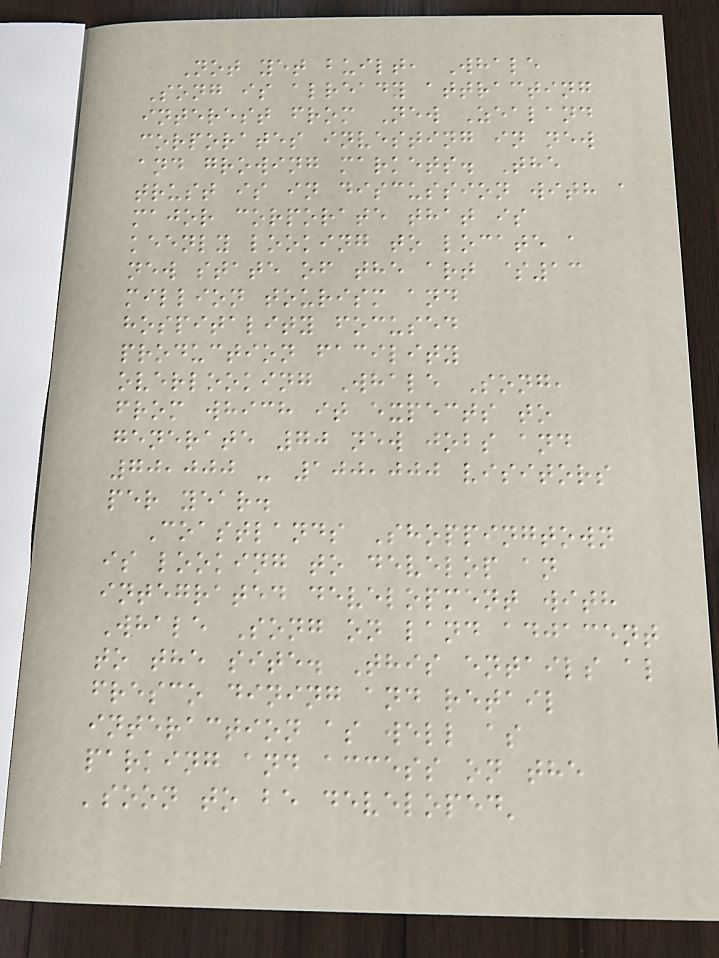Not yet built, Whale
Song is already attracting
interest from New Zealand
corporates investing in new
and growing markets. The
trust is in discussion with a
major corporate that is
keenly looking to locate a
new state of the art $13
million tourism and
hospitality focused
production facility
overlooking Whale Song,
from which it expects to
generate 70 new jobs and
70,000 - 100,000 visitors
per year.
Coastlands Shoppingtown
is looking to develop an
integrated development with
Whale Song on land adjacent
to the site. This entails al
fresco dining and retail
interaction as well as
parking and access on the
'soon to be developed'
